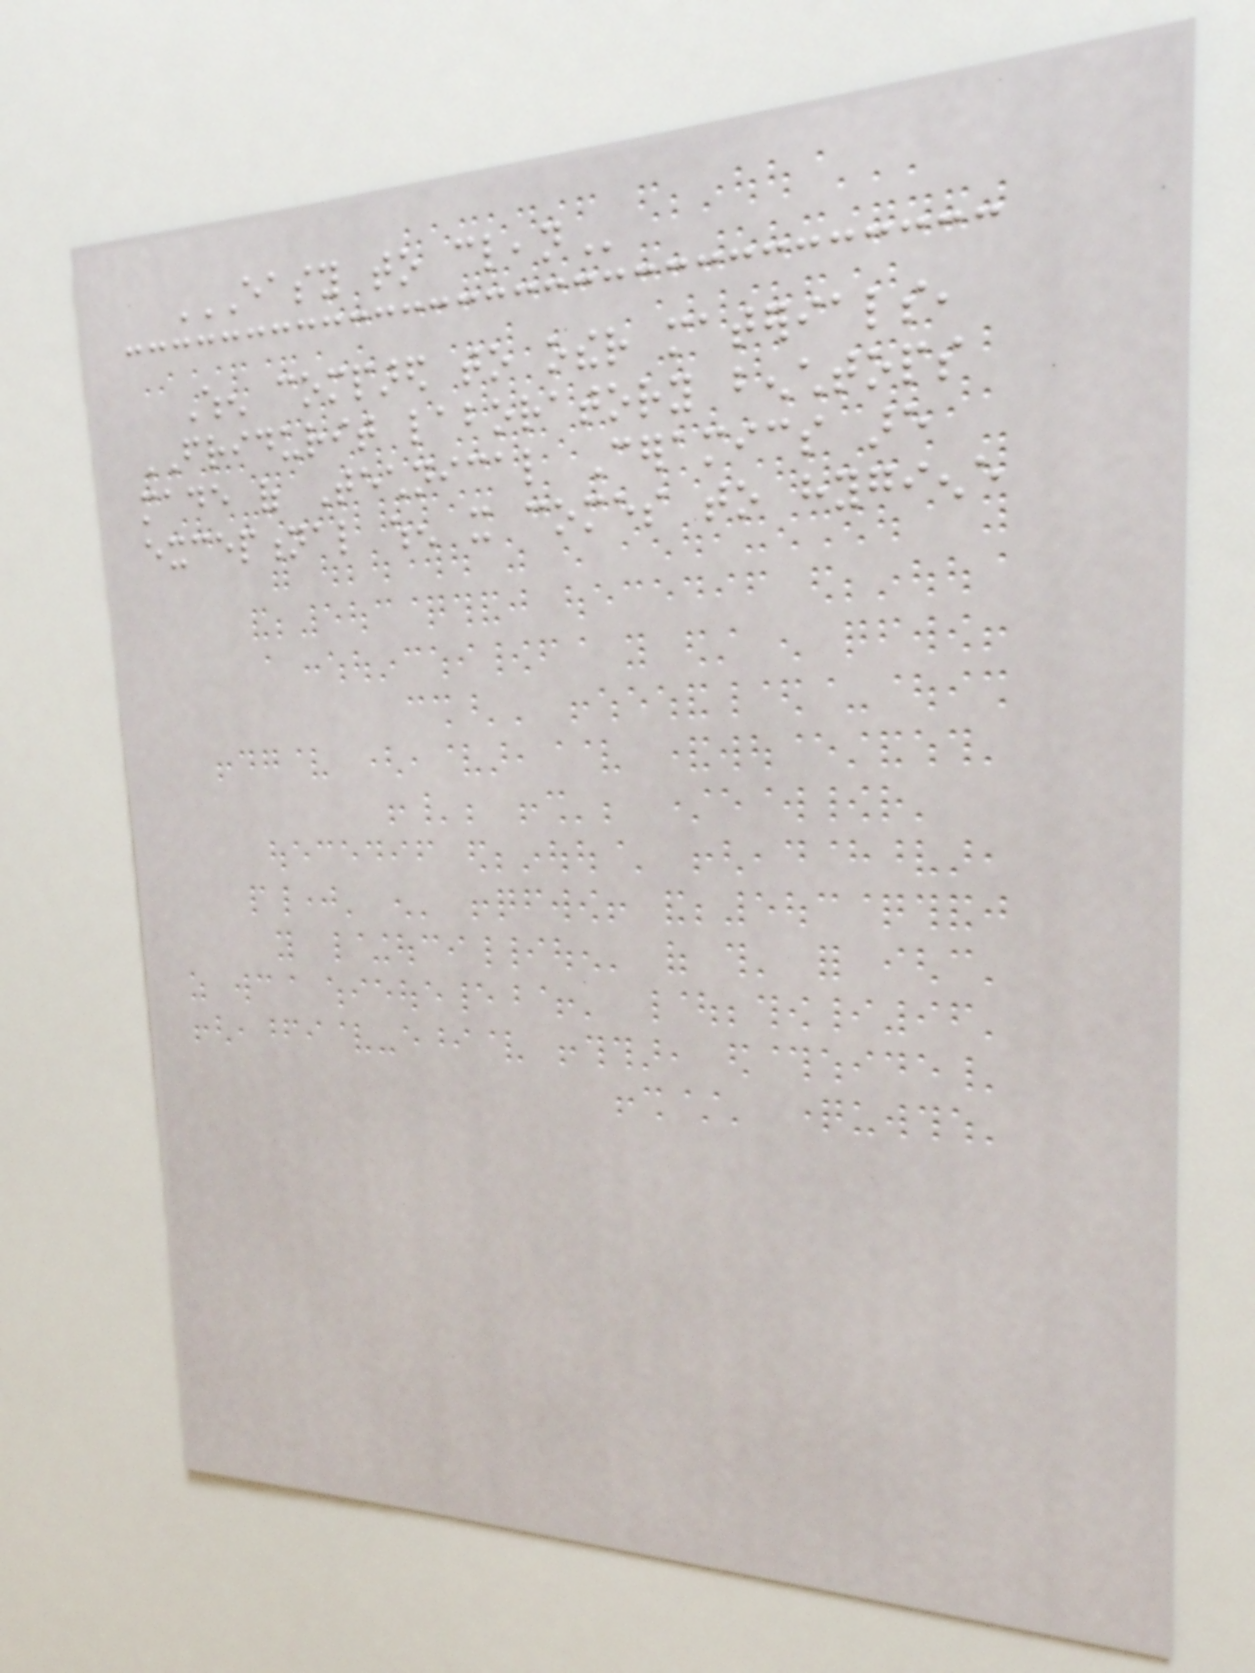EASY TO CLEAN
When compared to other materials,
FRIDURIT laboratory benchtops
made of Technical Ceramics are
exceptional when it comes to hygiene
